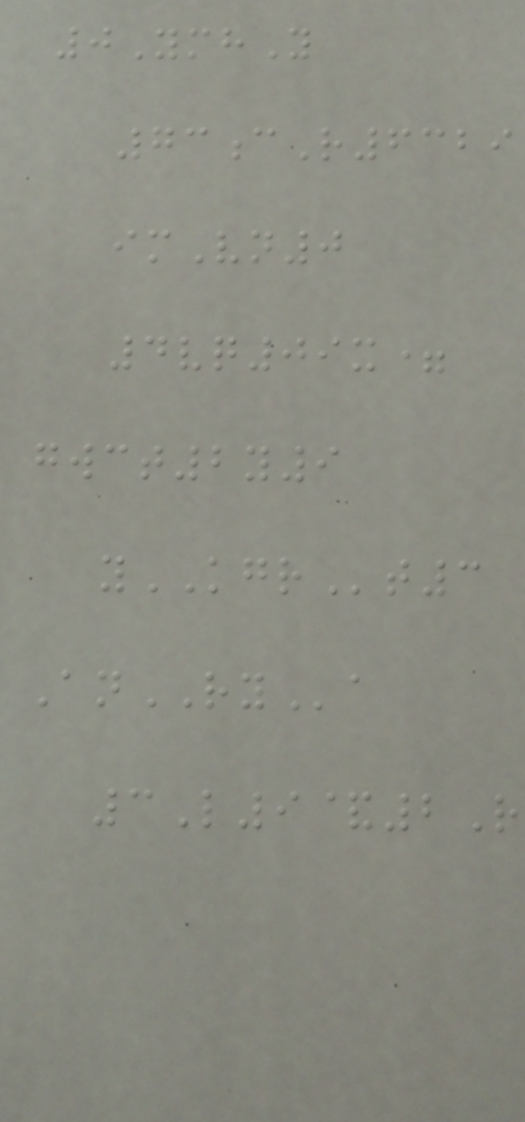0YmhY
73cR6329
imVn0
4vq09x=
gwct2y9
yKGRt3
AnRYa
3L9&2R
